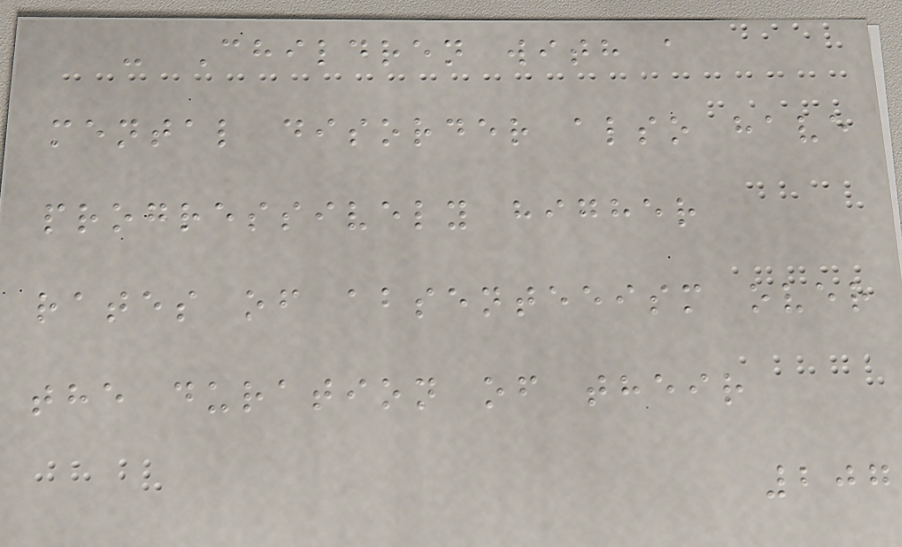- Children with a
mental disorder also have
progressively higher
rates of absenteeism over
the duration of their
207
